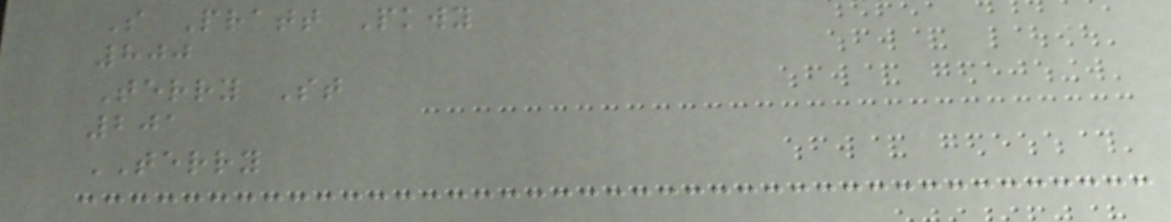S Pratt Pkwy
800
Terry St
201
TERRY
